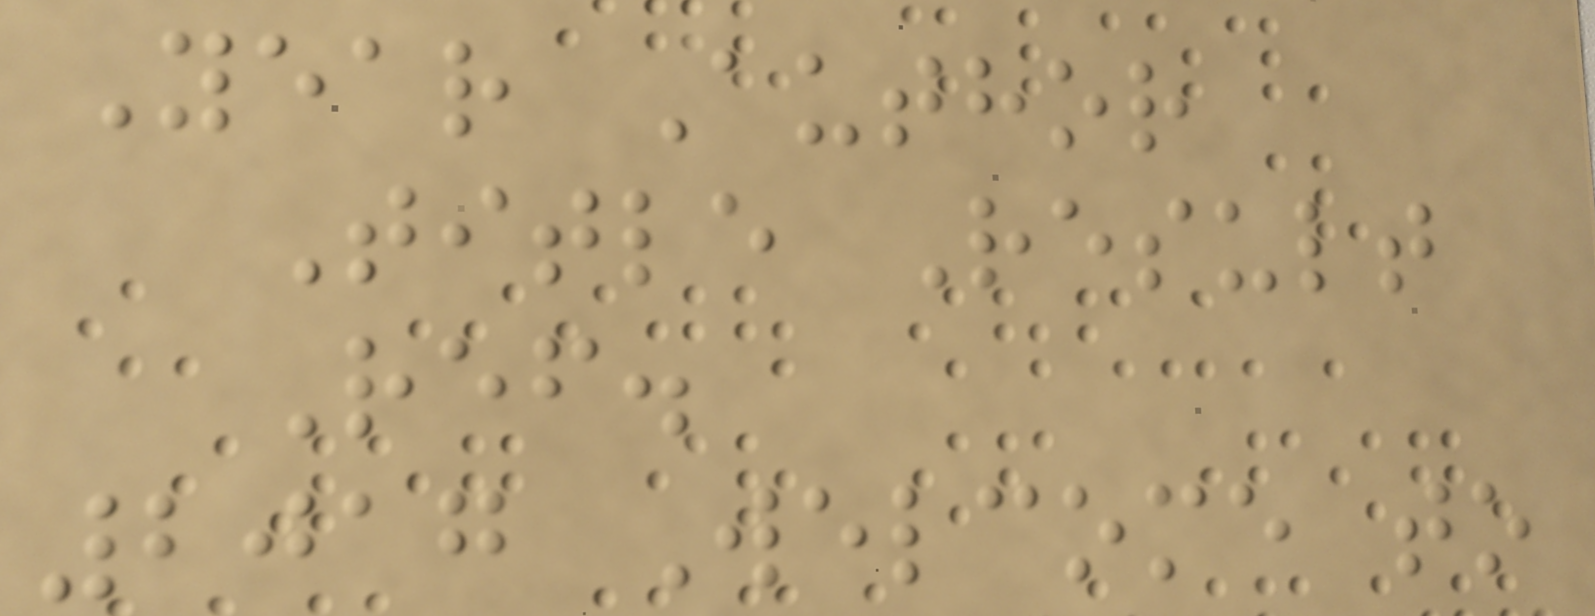Year Author
Title Result
Ref.
2017 Welcome to
